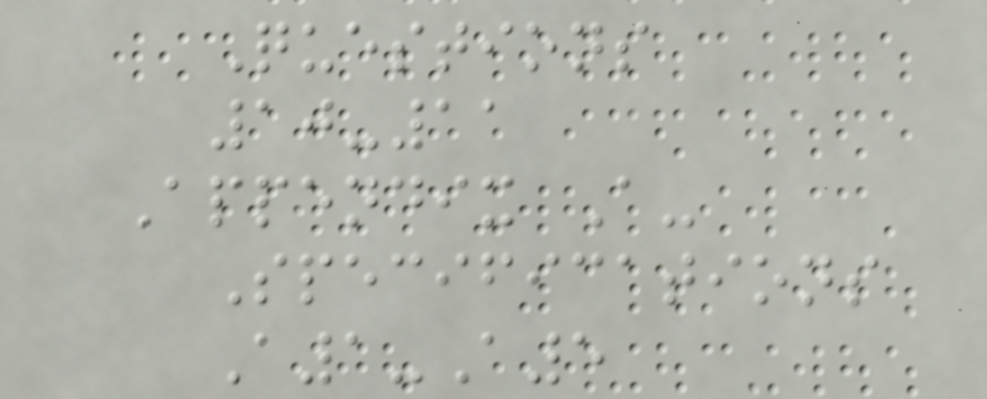Questions
10-11
Appendix A-
Specifications
A1-A5
